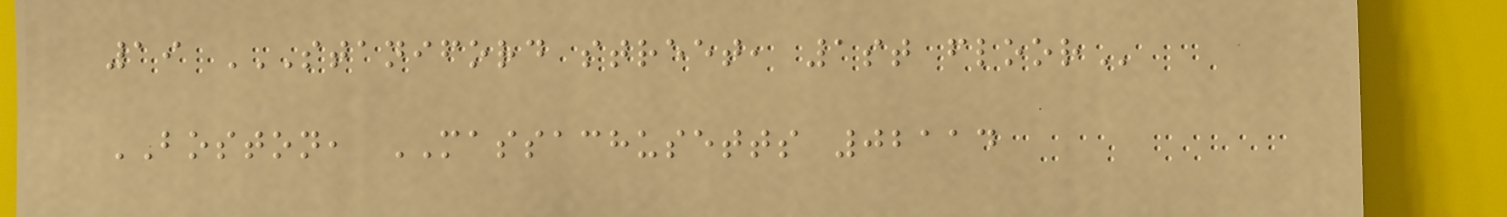19 STANIFORD STREET, 1ST FLOOR
BOSTON, MASSACHUSETTS 02114
